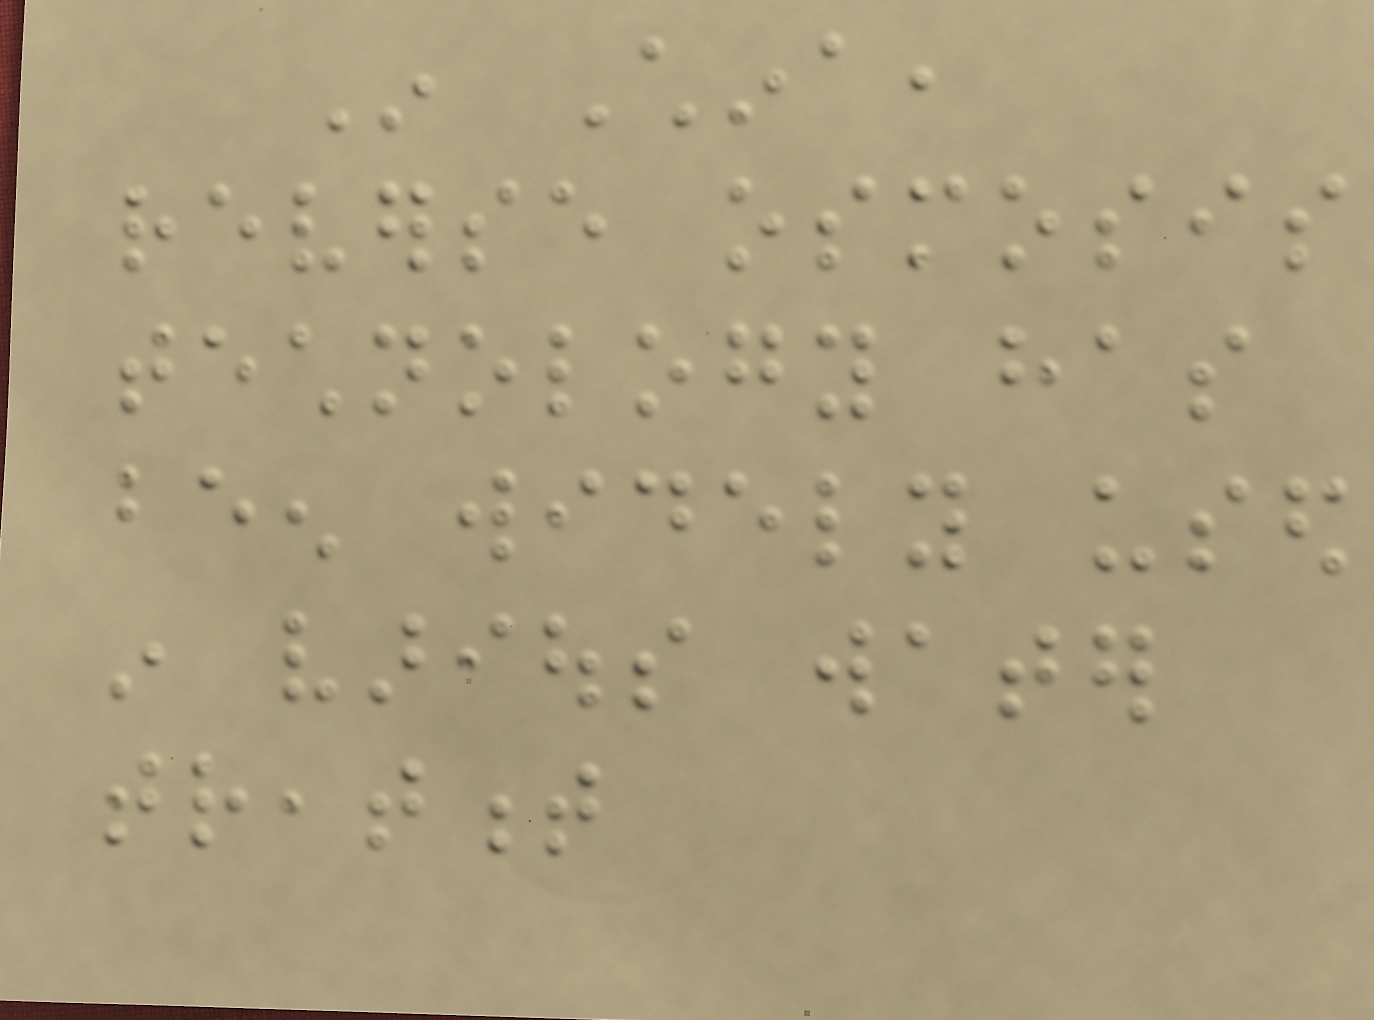In China,
reverse osmosis
technology has
been widely used
in various water
treatment
